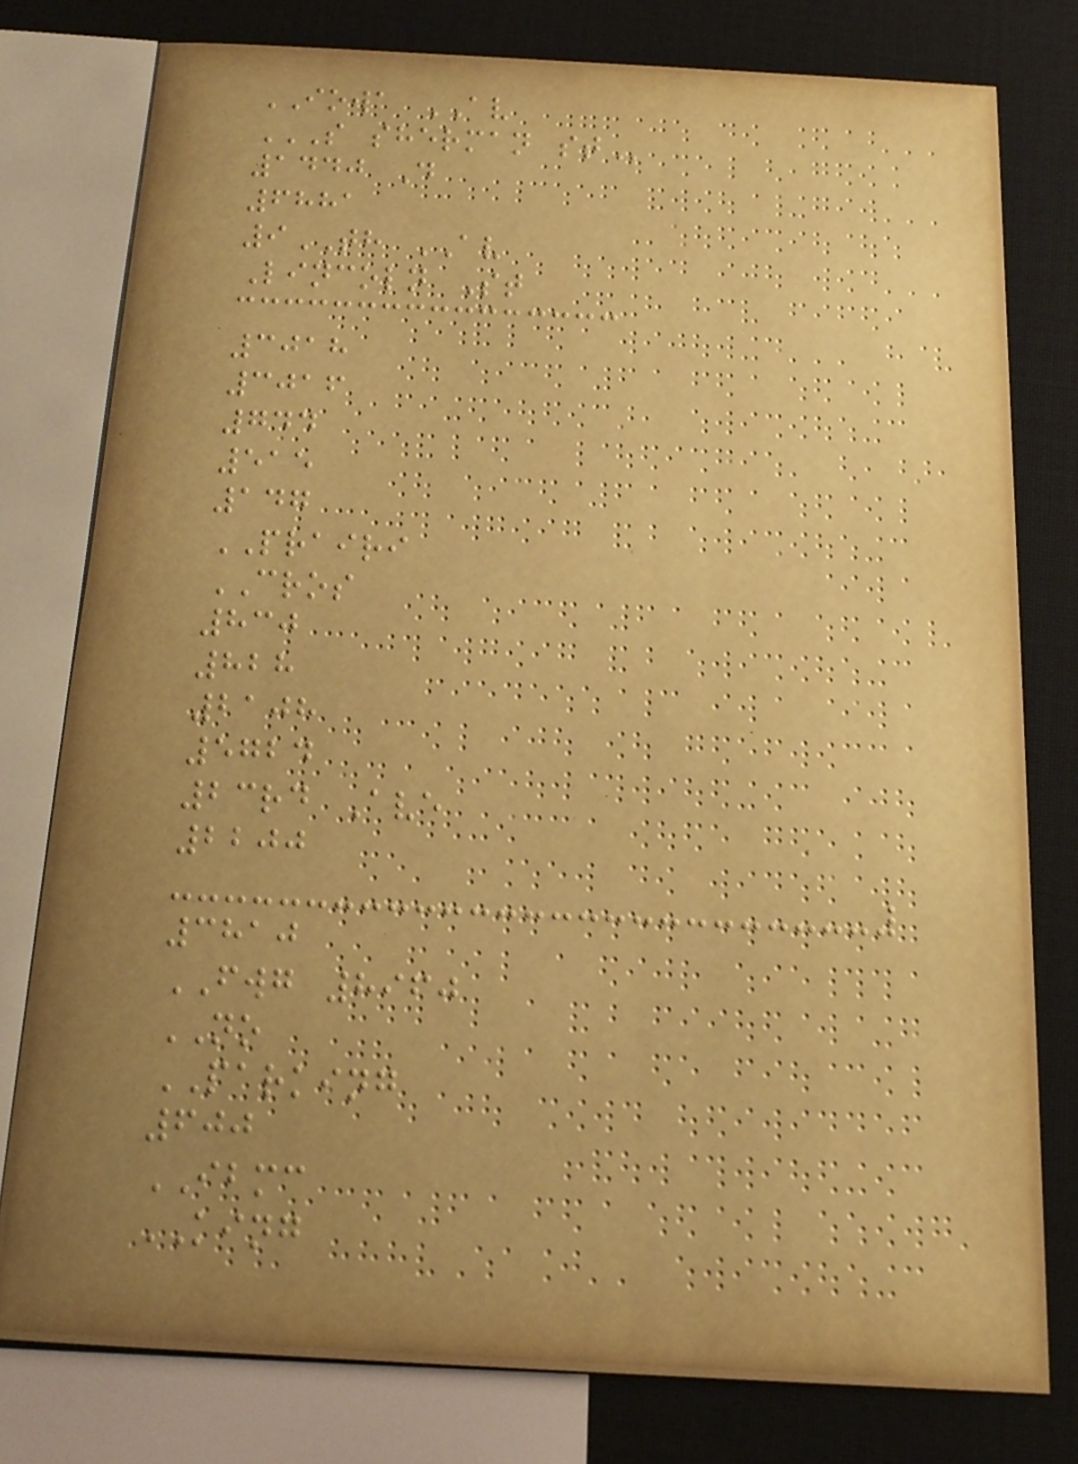IOWA AV
S SHERMAN ST
1440 D
6881
9TH AV
Lincoln St
3018
3016
744
515
147
PRAIRI
CROS
830
828
2108
5724
23rd Ave
2200
3810
FWG 8960
NO
PARKING
600
IBMC
KING
